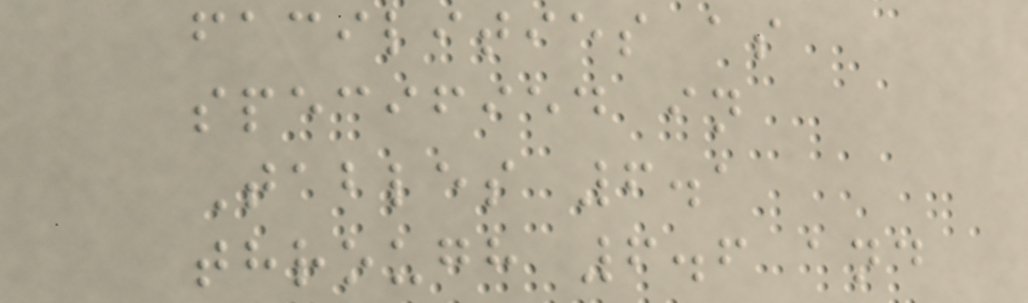facilities as
specified in
Tables 6.1
through 6.6 and
